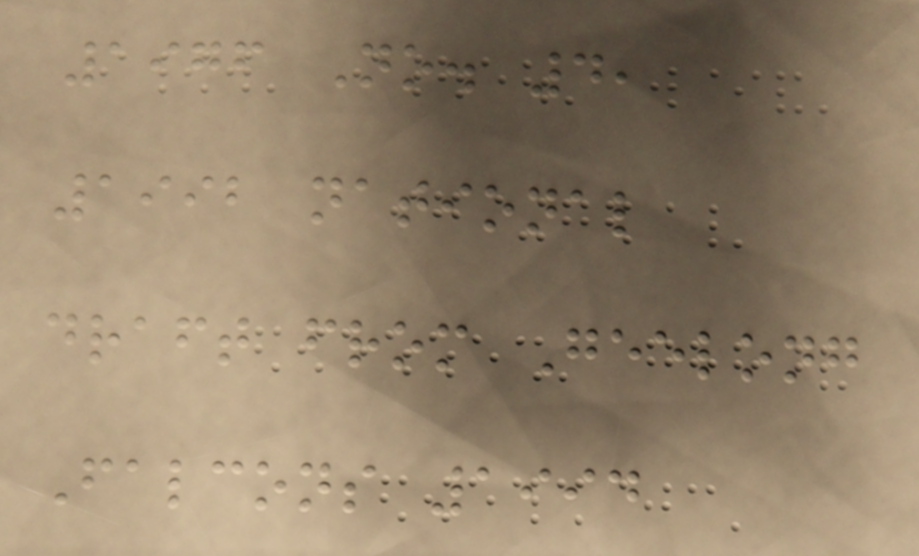1976 No. 4,
1992 national
draft from Geelong
Falcons 1994
